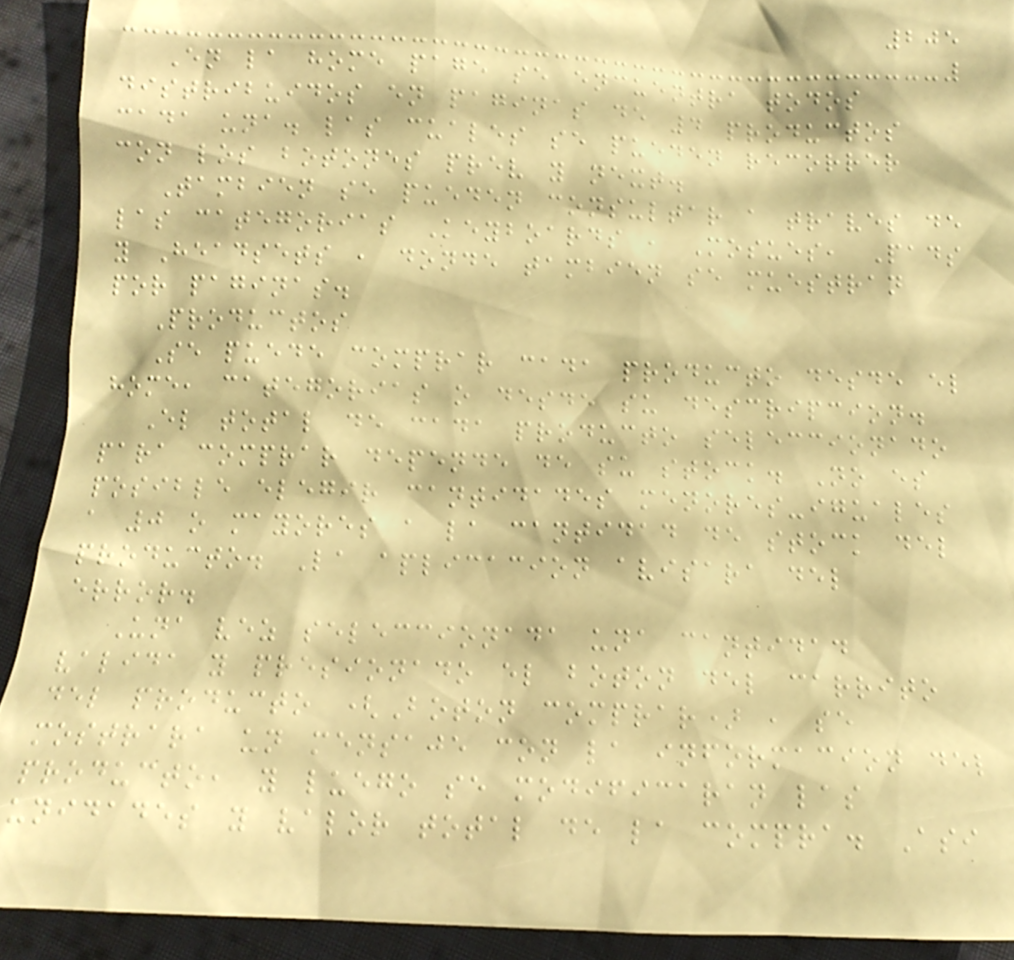205
En la home page se encuentra todos
distribuidos en paginas de 4 productos
cada una. las cuales se pueden recorrer
con los botones prev y next.
Tambien se pueden consultar a traves de
las categorias Keyboards , Mosues, Pads
y Headsets , donde tambien se muestran
por paginas.
Productos
Se puede comprar cada producto desde el
home, categorias o desde su descripcion.
El total de cada producto seleccionado
para comprar depende de su stock. No es
posible elegir cantidades menores-iguales
a 0 o mayores a la cantidad de stock del
producto. La aplicacion avisara del
error.
Una vez seleccionada una cantidad
valida y presionado el boton del carrito
del producto (Boton comprar) , se
mostrara un mensaje con la informacion del
producto, y luego se modificaran las
unidades y valor total de la compra. Asi
